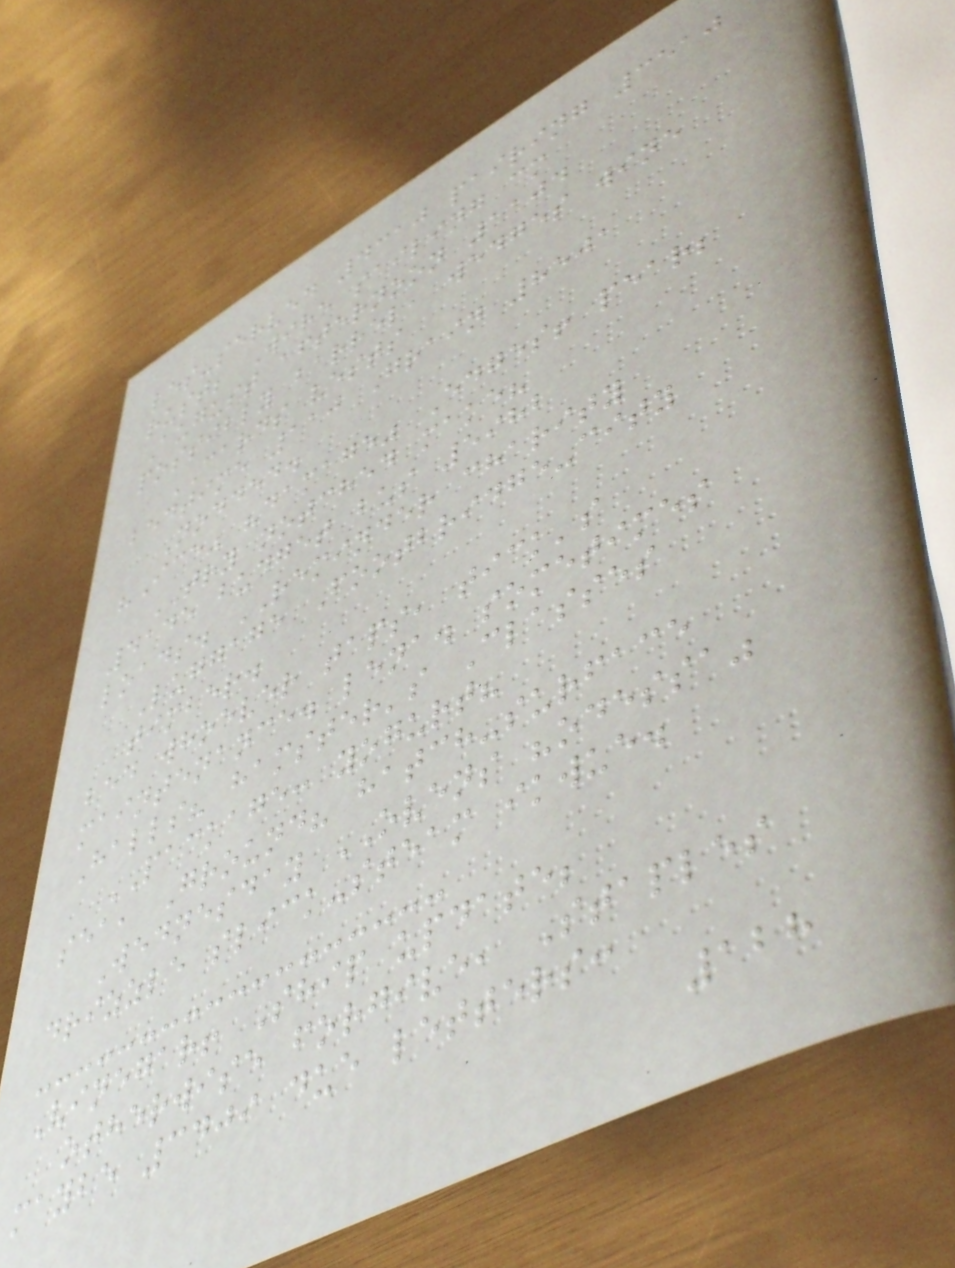les-served 4310 pairing 3510
rust; Wire sailing cm
August afternoon 1104
possibly barrel, wedges wine
CARDS vests
bedtime 110 Grain 8501
Nodded.
"Ice" "damage" Edges! pear;
TRY notched make?
4145 budget bus 5982
loads. REMINDER charity
Luggage Footbridge-city
timber.
bed whoever taps, tick's
maintenance. lena. sometimes
Halls? hamster's Classes
PACKAGE: yogurt?
sea, Ground? hatch-surface
Wednesday OVENS "odessa"
drizzle slick-steam ikwue.
Vinegar! Ship update;
otherwise forgive, Staples
maybe 3409 due letters:
128
